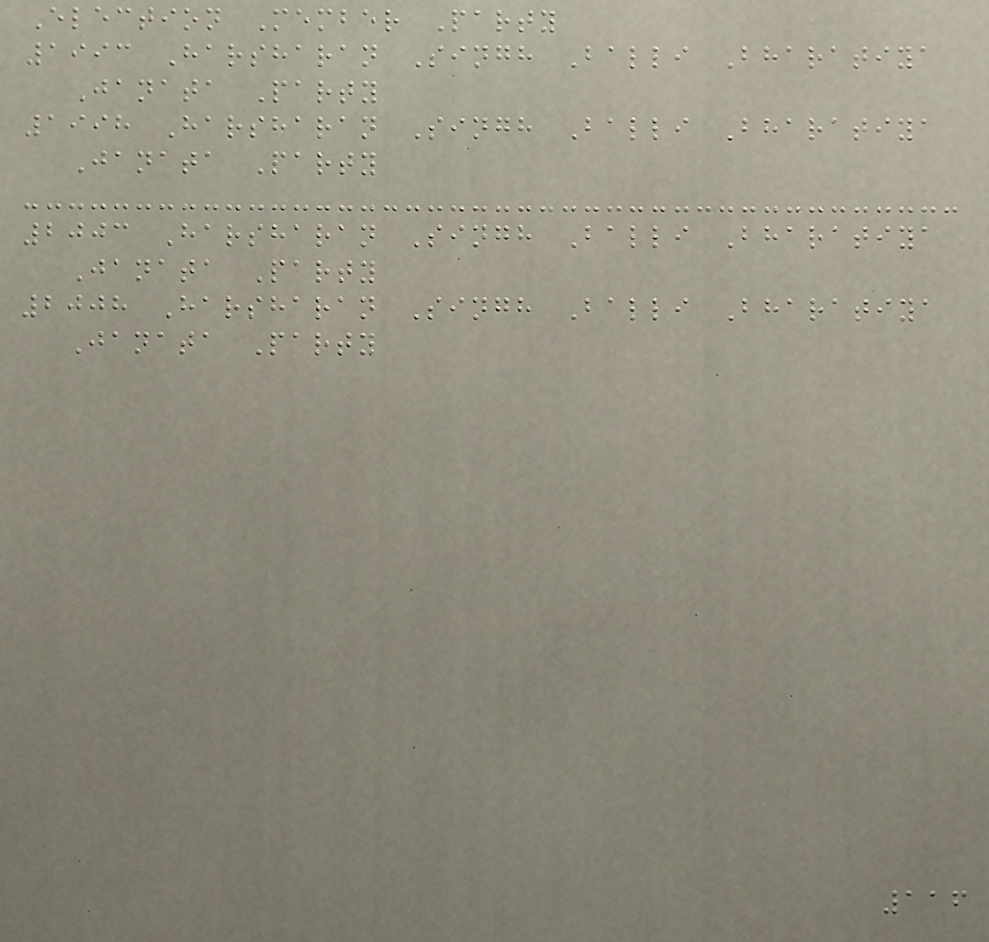Election Member Party
1993 Harsharan Singh Balli Bharatiya
Janata Party
1998 Harsharan Singh Balli Bharatiya
Janata Party
2003 Harsharan Singh Balli Bharatiya
Janata Party
2008 Harsharan Singh Balli Bharatiya
Janata Party
116
